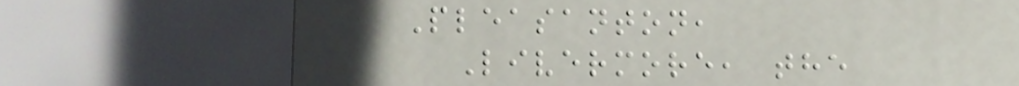Pleasanton,
Livermore, the
